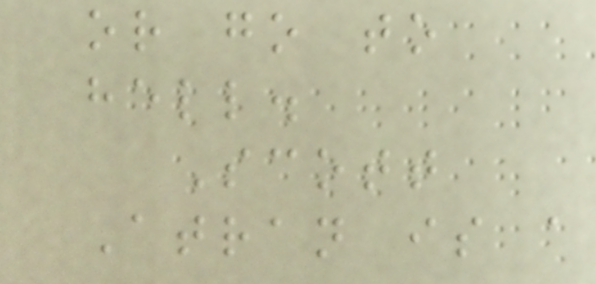or go to
hell.
Scott
Atran is a
